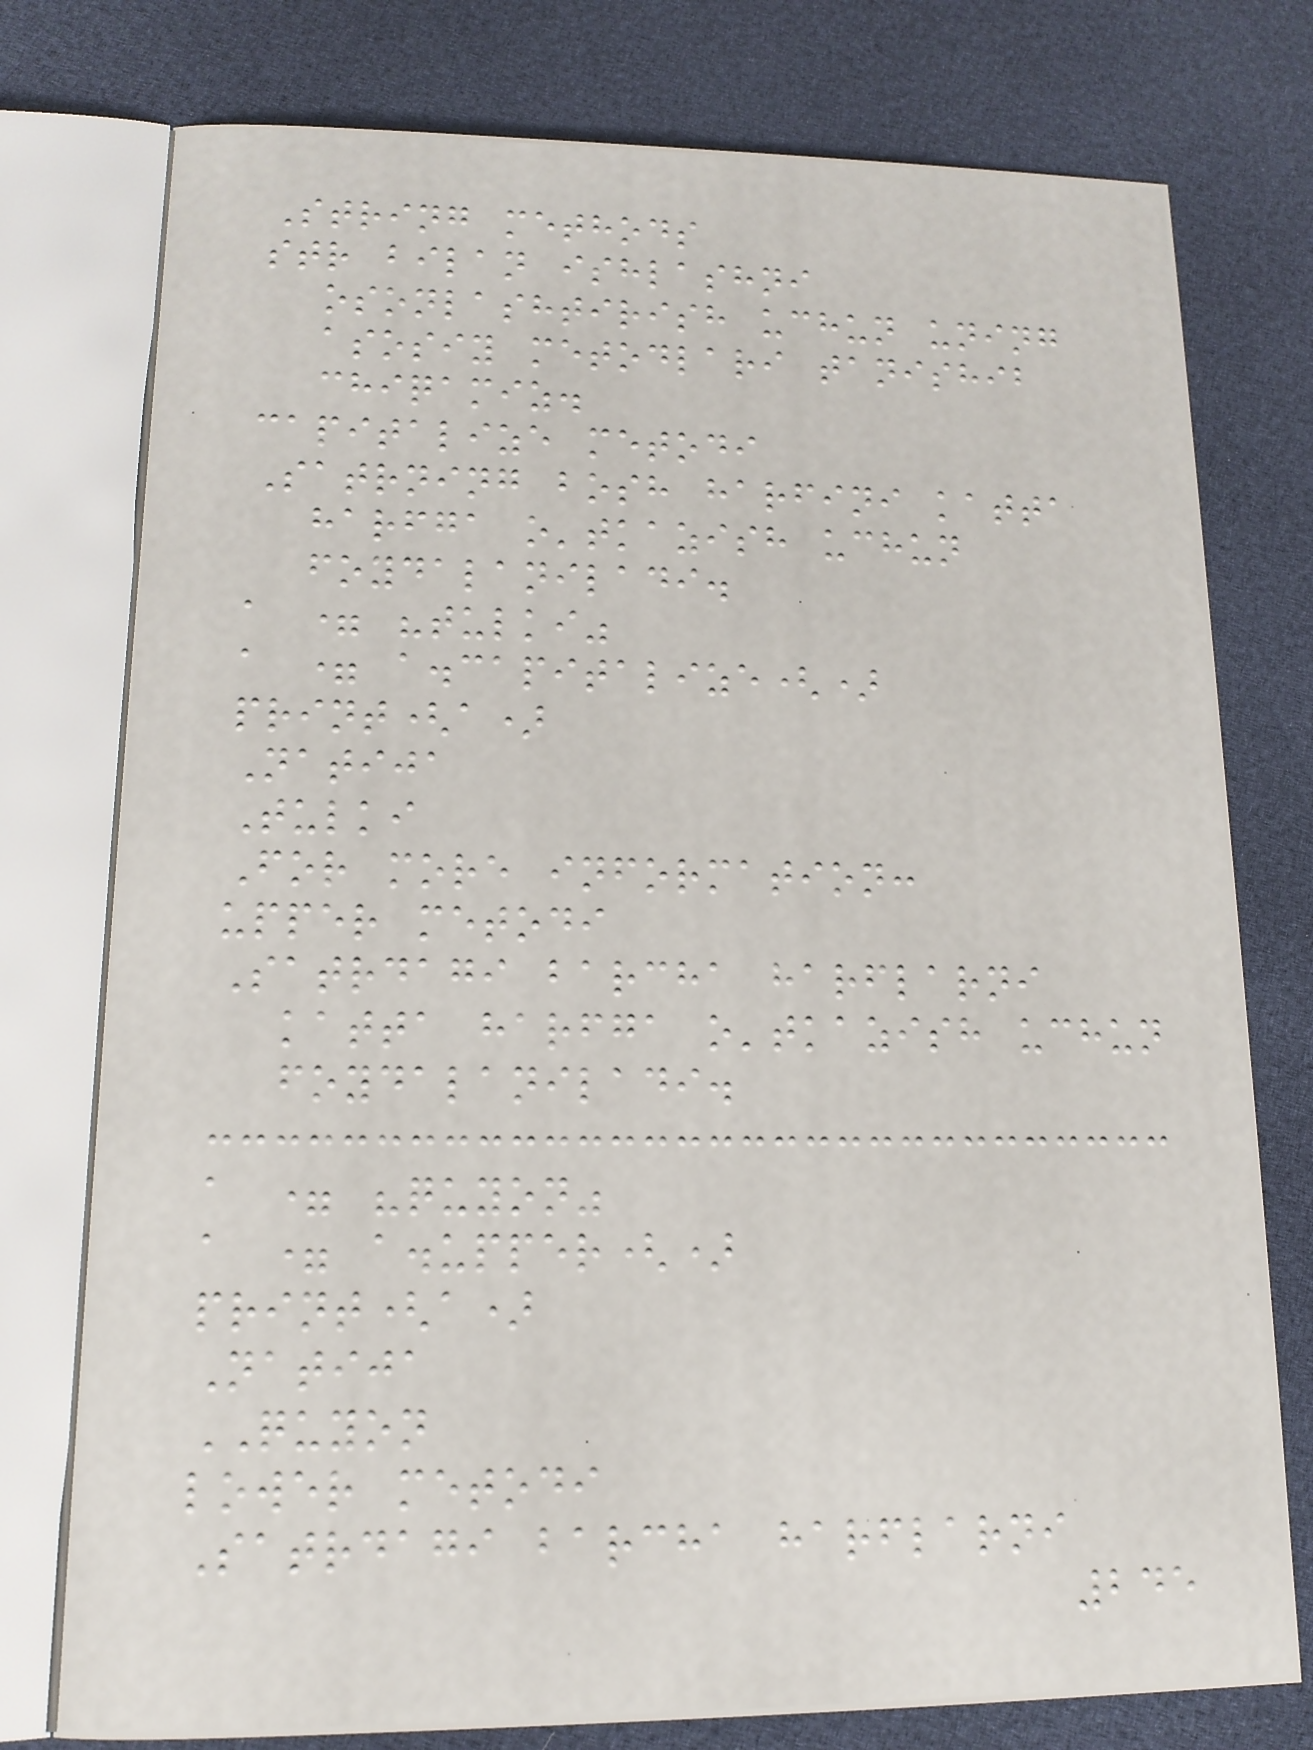String methods
str bilan ishlashni
osonlashtirish uchun uning
asosiy metodlari tanishib
chiqamiz.
capitalize metodi
Satrning bosh harfini katta
harfga o'tkazish uchun
foydalaniladi.
a = "tulki"
a = a.capitalize()
print(a)
Natija
Tulki
For more information:
upper metodi
Satrdagi barcha harflarni
katta harfga o'tkazish uchun
foydalaniladi.
a = "quyon"
a = a.upper()
print(a)
Natija
QUYON
lower metodi
Satrdagi barcha harflarni
245
